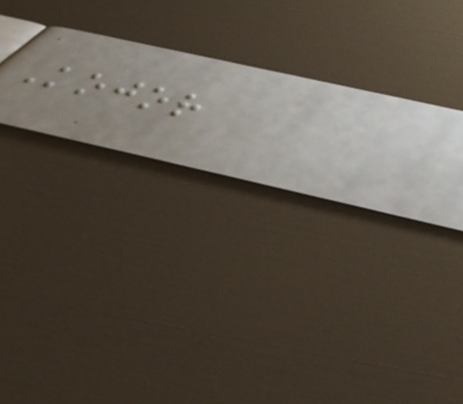Kojor
